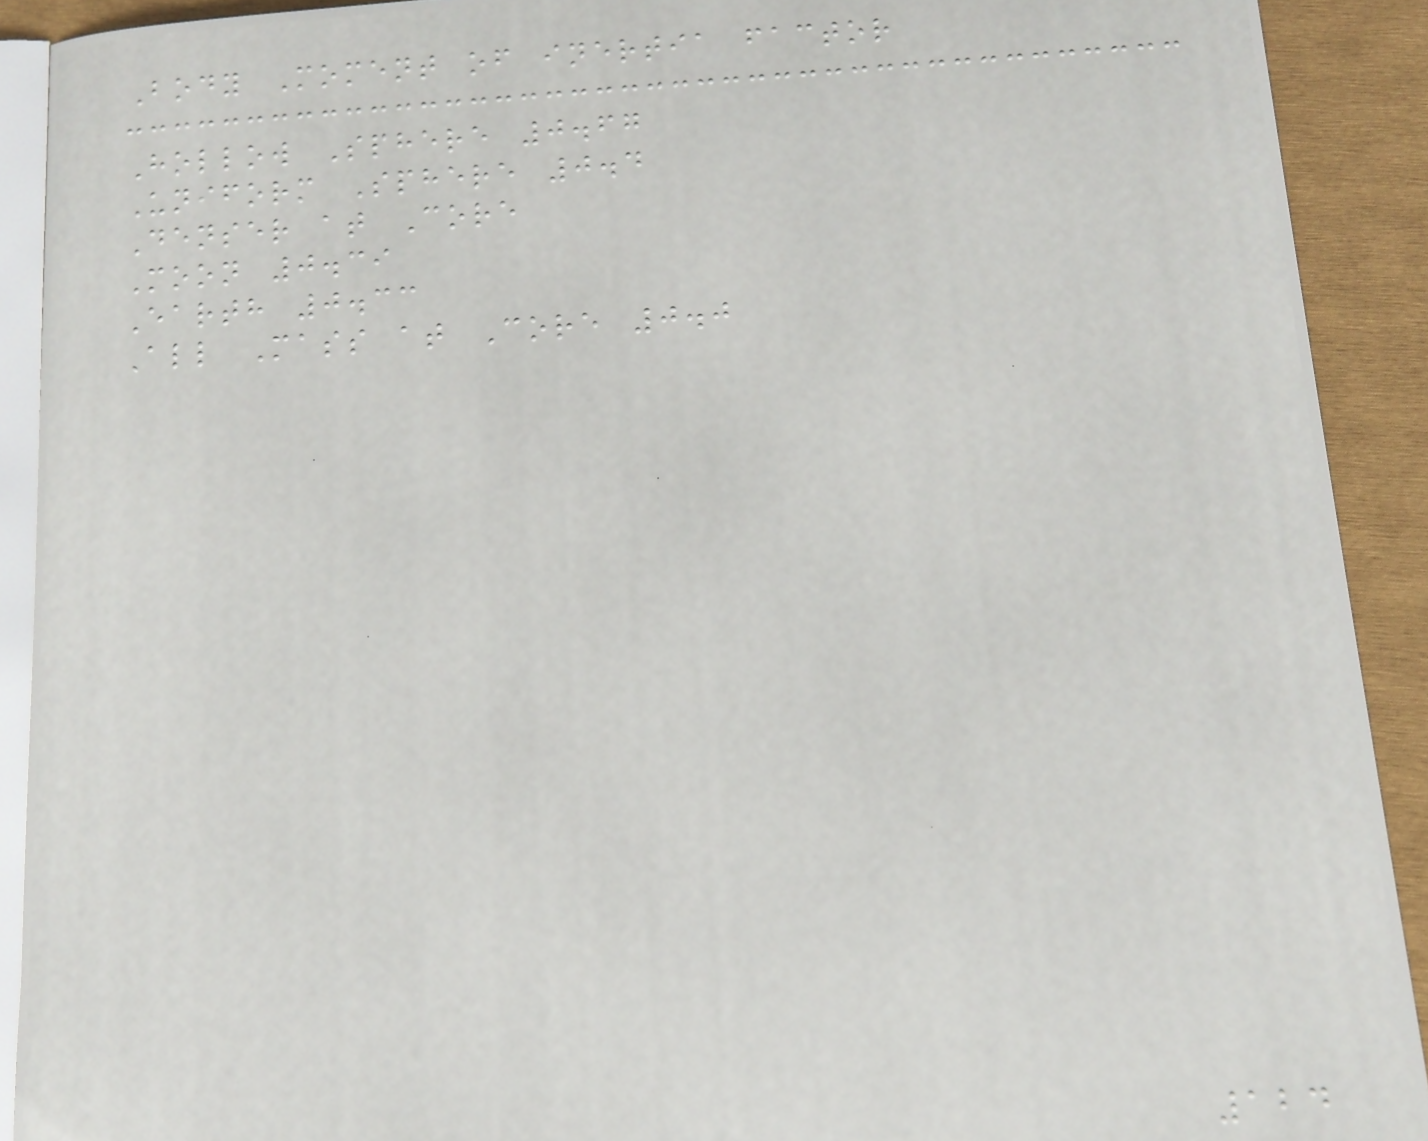Body Moment of inertia factor
Hollow Sphere 0.67
Uniform Sphere 0.4
Denser at Core
Moon 0.39
Earth 0.33
All Mass at Core 0.0
124
